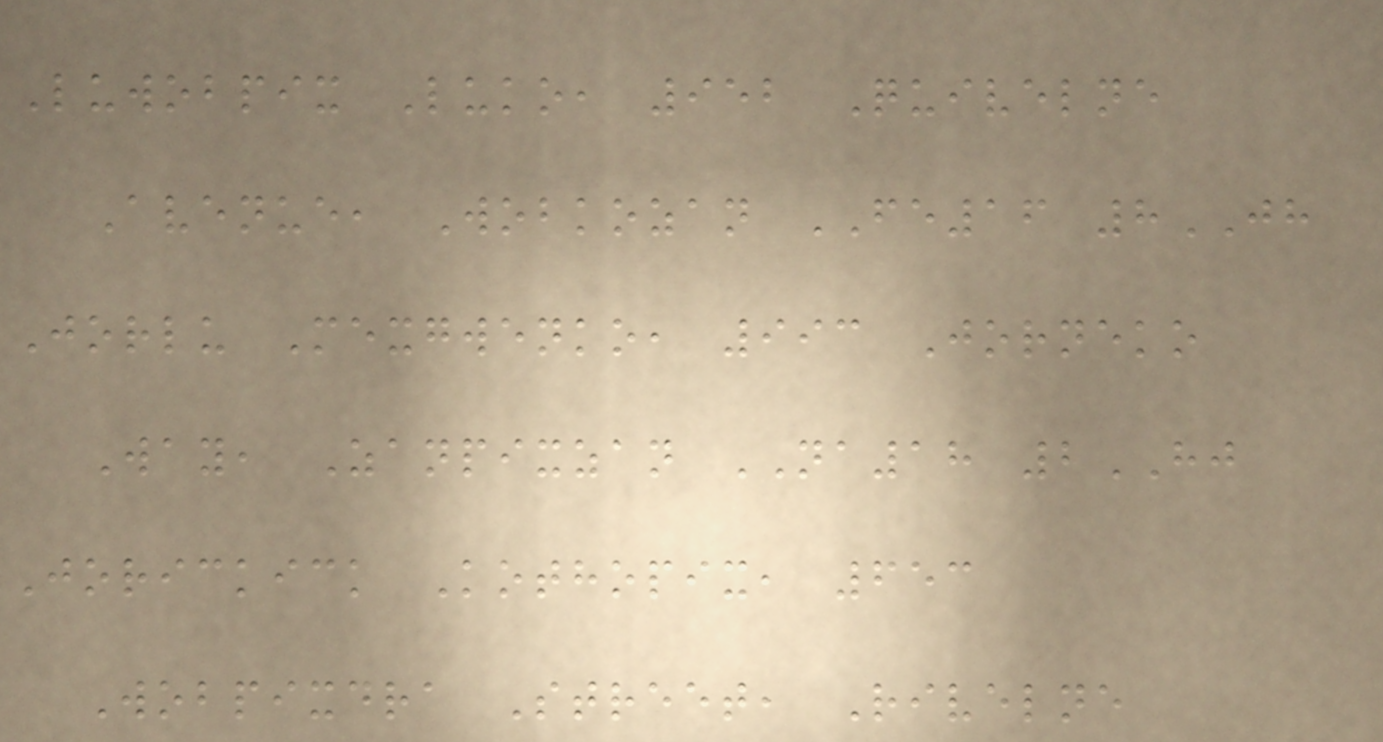Luwobpix Luko, 952 Quivelne
Avenue, Wobkozan FE16 8JH
Jorlu Mexgwenko, 993 Jorneko
Way, Zanpixzan NA18 2HJ
Jorickick Kothopix, 653
Wobpixdra Street, Rivelne
